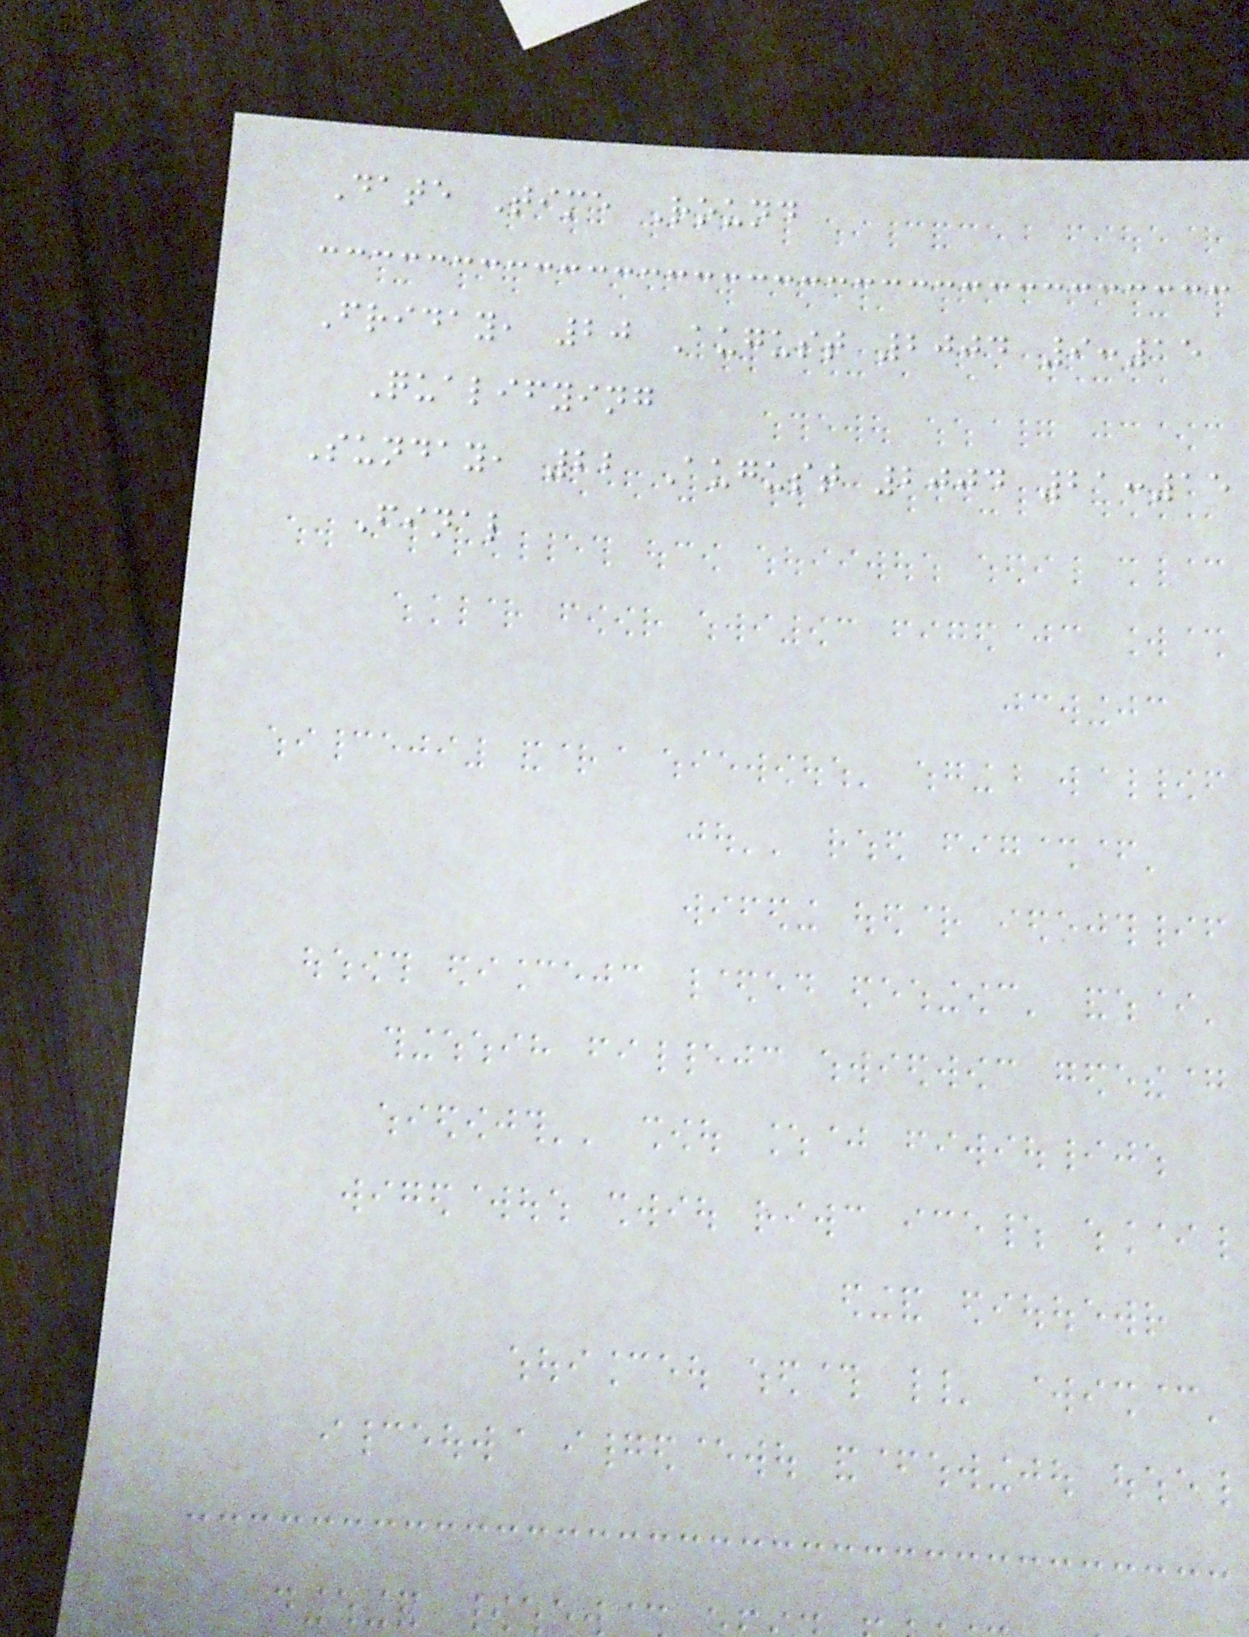Date Time Round
Friday, 20 August 2004 9:15
Qualifying
Sunday, 22 August 2004 21:15
Final
